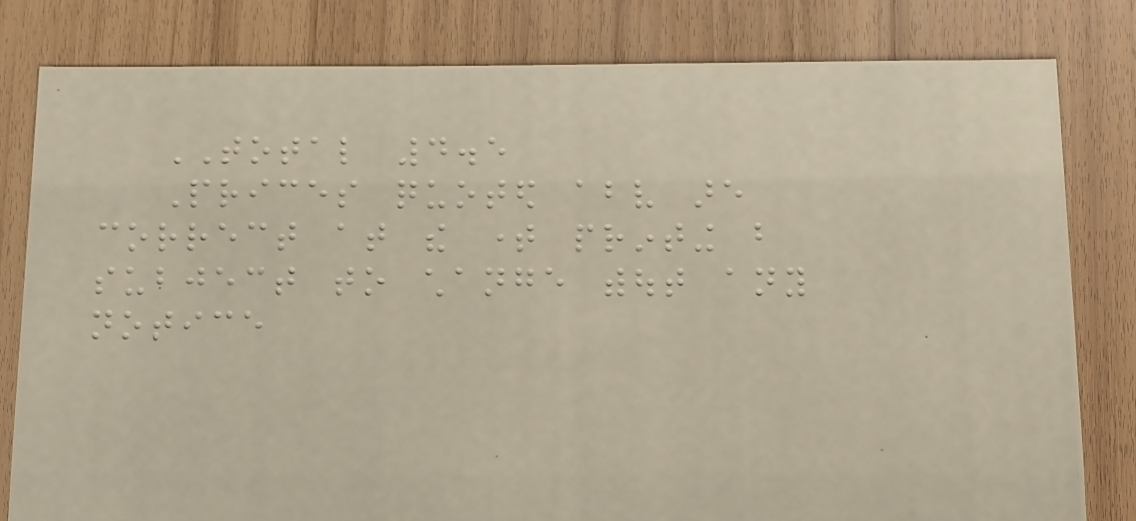TOTAL 4.5
Prices quoted above are
correct at the time printing but
subject to change without any
notice
